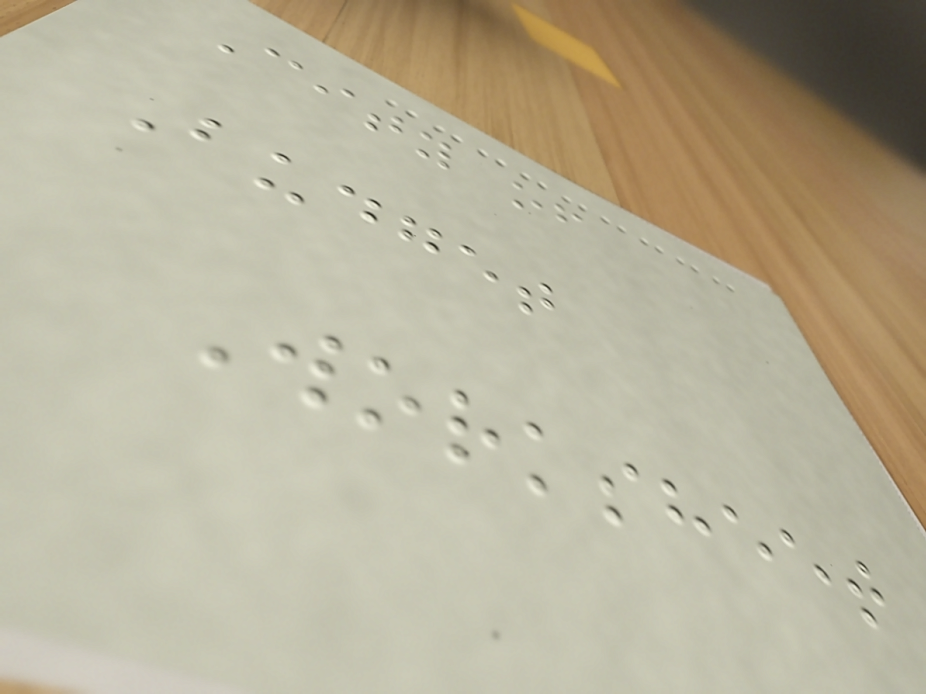City of
Budget
Worksheet
